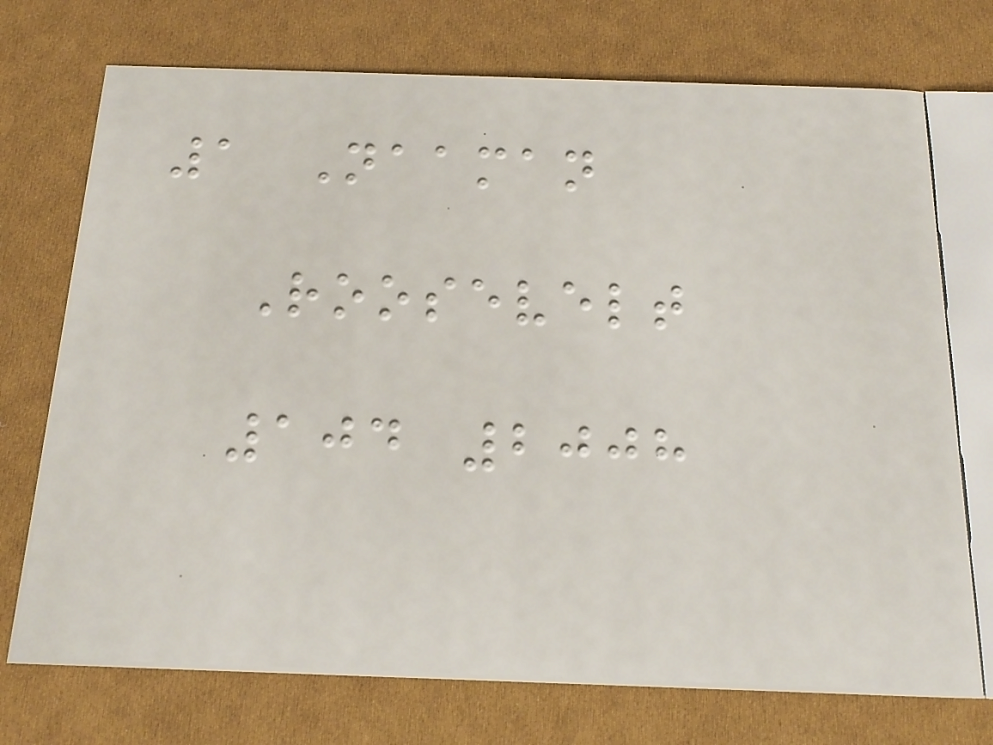1 Naaman
Roosevelt
104 2008
